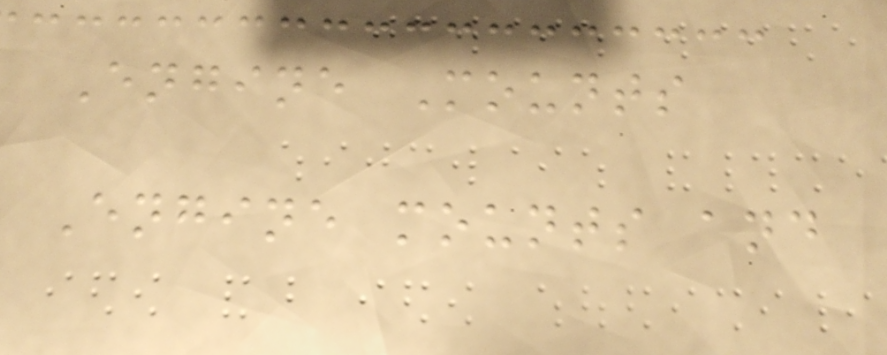Engine Mounts
Engine mounts and
